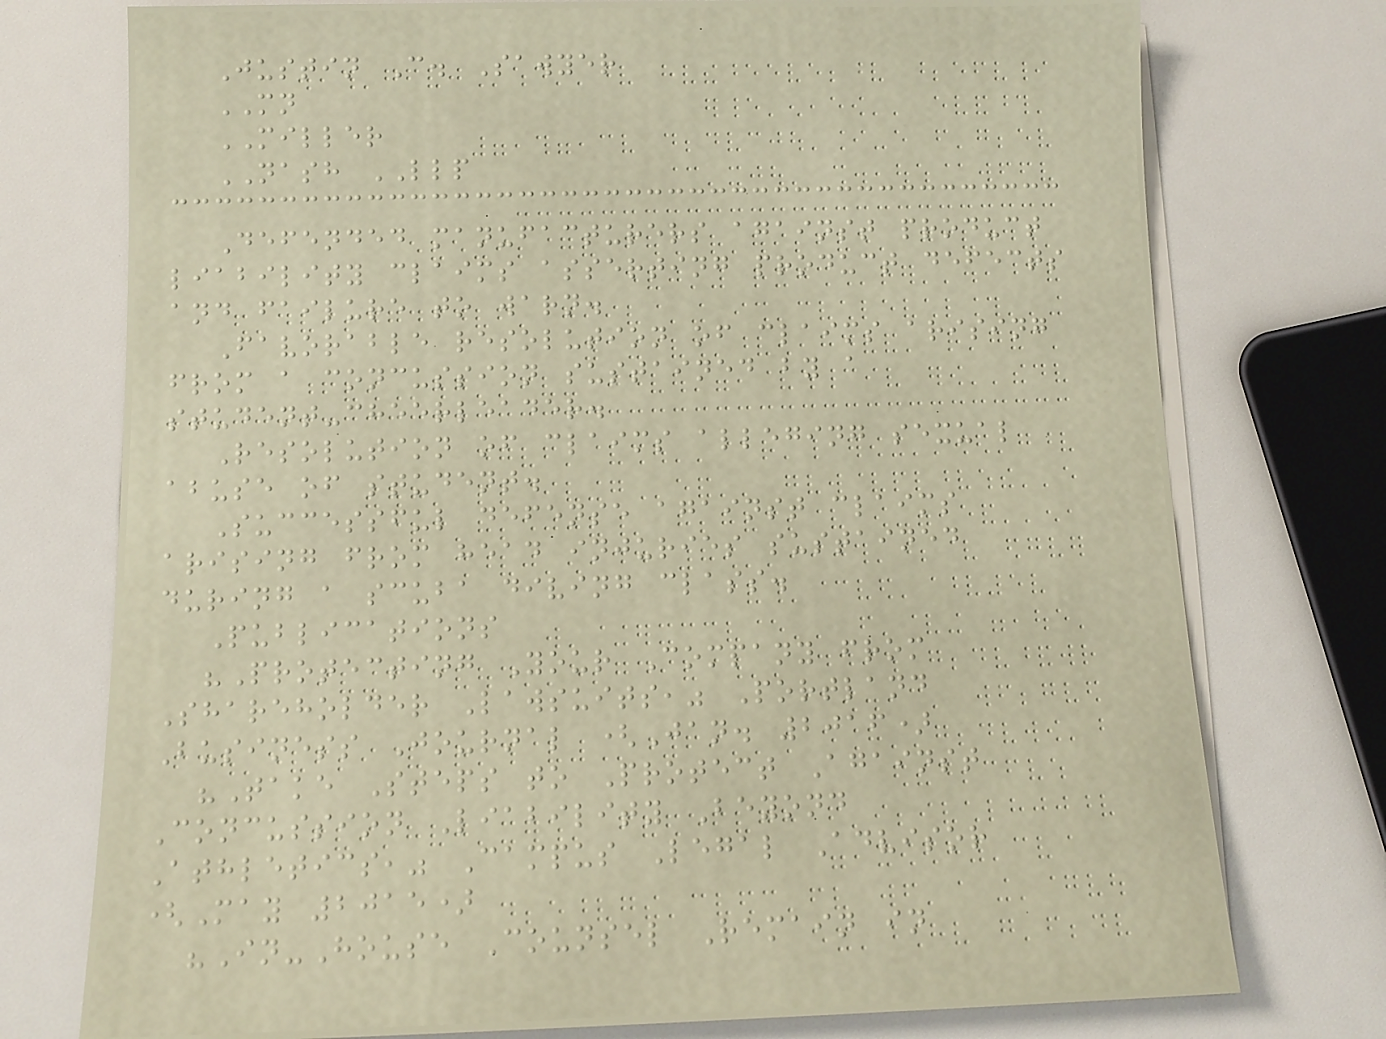Justin C. Sawyer
MN
MILLER
NASH LLP
Defended manufacturers against product
liability claims asserting product defects
and failure to warn.
Favorable resolution of claims arising
from a concussion sustained by a
student-cheerleader.
Resolution of claims alleging sexual
abuse of student.
Successful defense against claims
arising from head injuries sustained
during a scuba diving class.
Publications
"Protecting Your Company from
Shareholder Lawsuits," Portland
Business Journal (Jan. 2016)
"Take Steps to Protect Against
Concussion Liability Beyond
Athletics," Campus Legal Advisor
(May 2015)
"In-House Counsel Remain in
